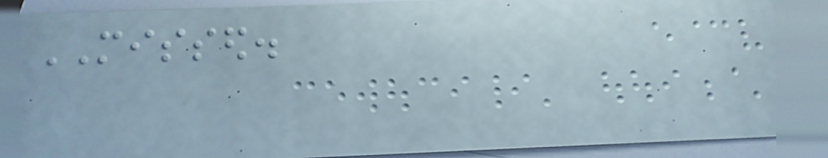MISSED.
